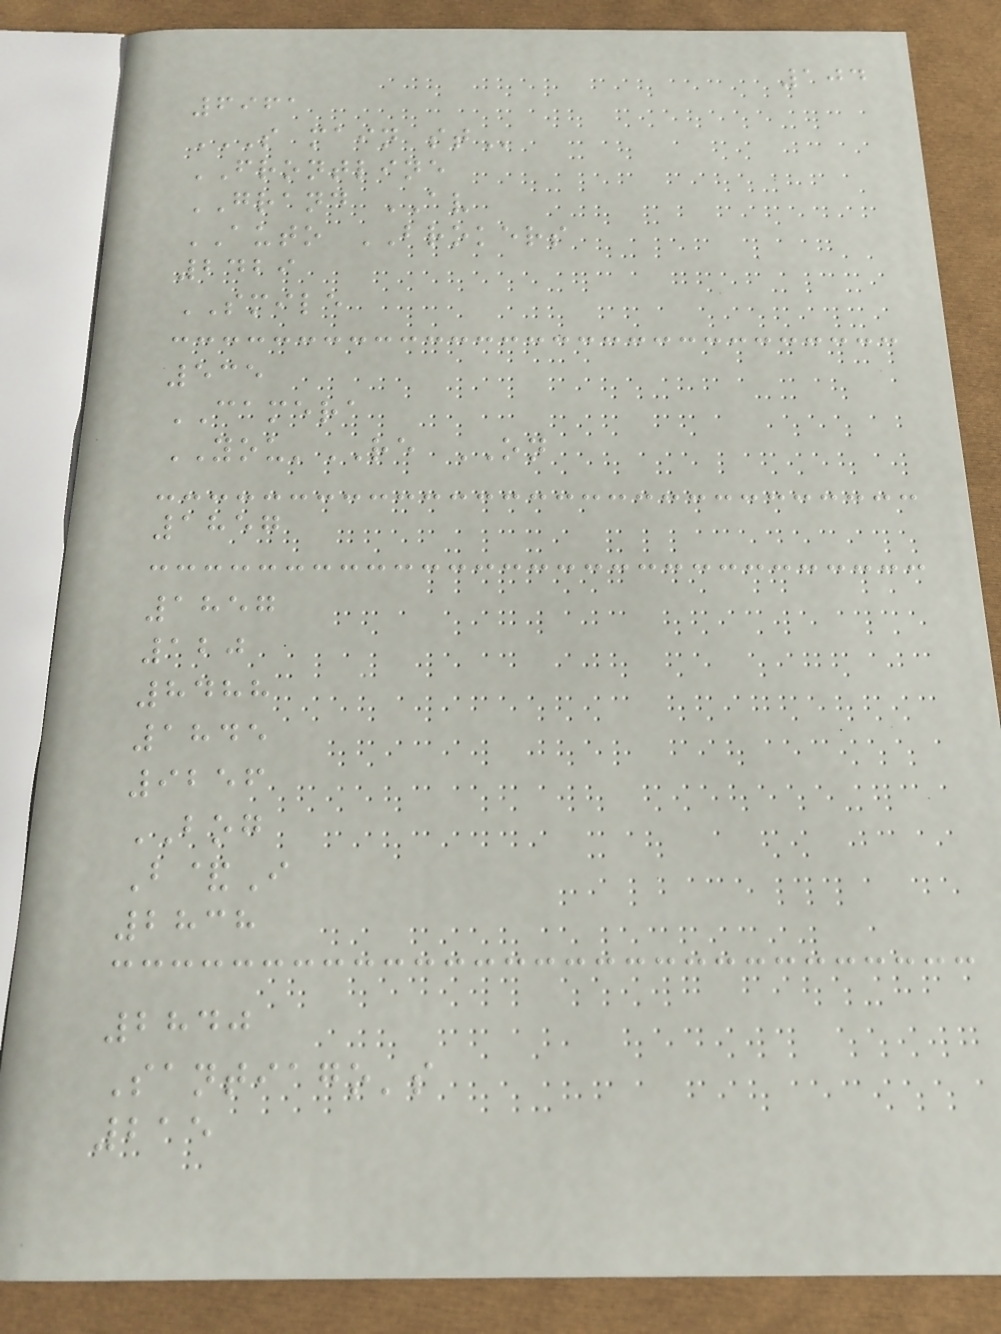104
6961
S MAIN ST
FRONTLINE
GRAND AV
AUTO BROKERS
2429
SMILE
535
CAMERA
YOU'RE ON
1857
1857
120
8488
1845
9256
BOG
B&I
2838
2840
Santiago's
215
